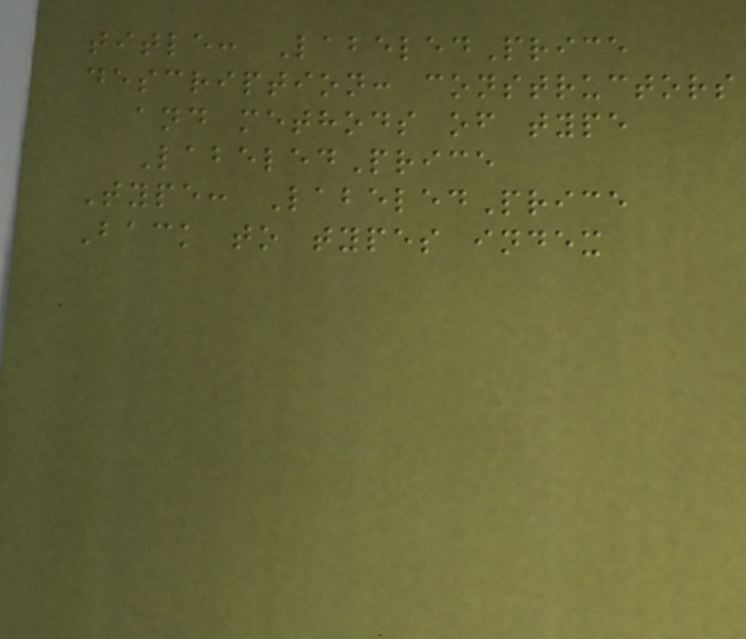title: LabeledPrice
description: constructors
and methods of type
LabeledPrice
Type: LabeledPrice
Back to types index
